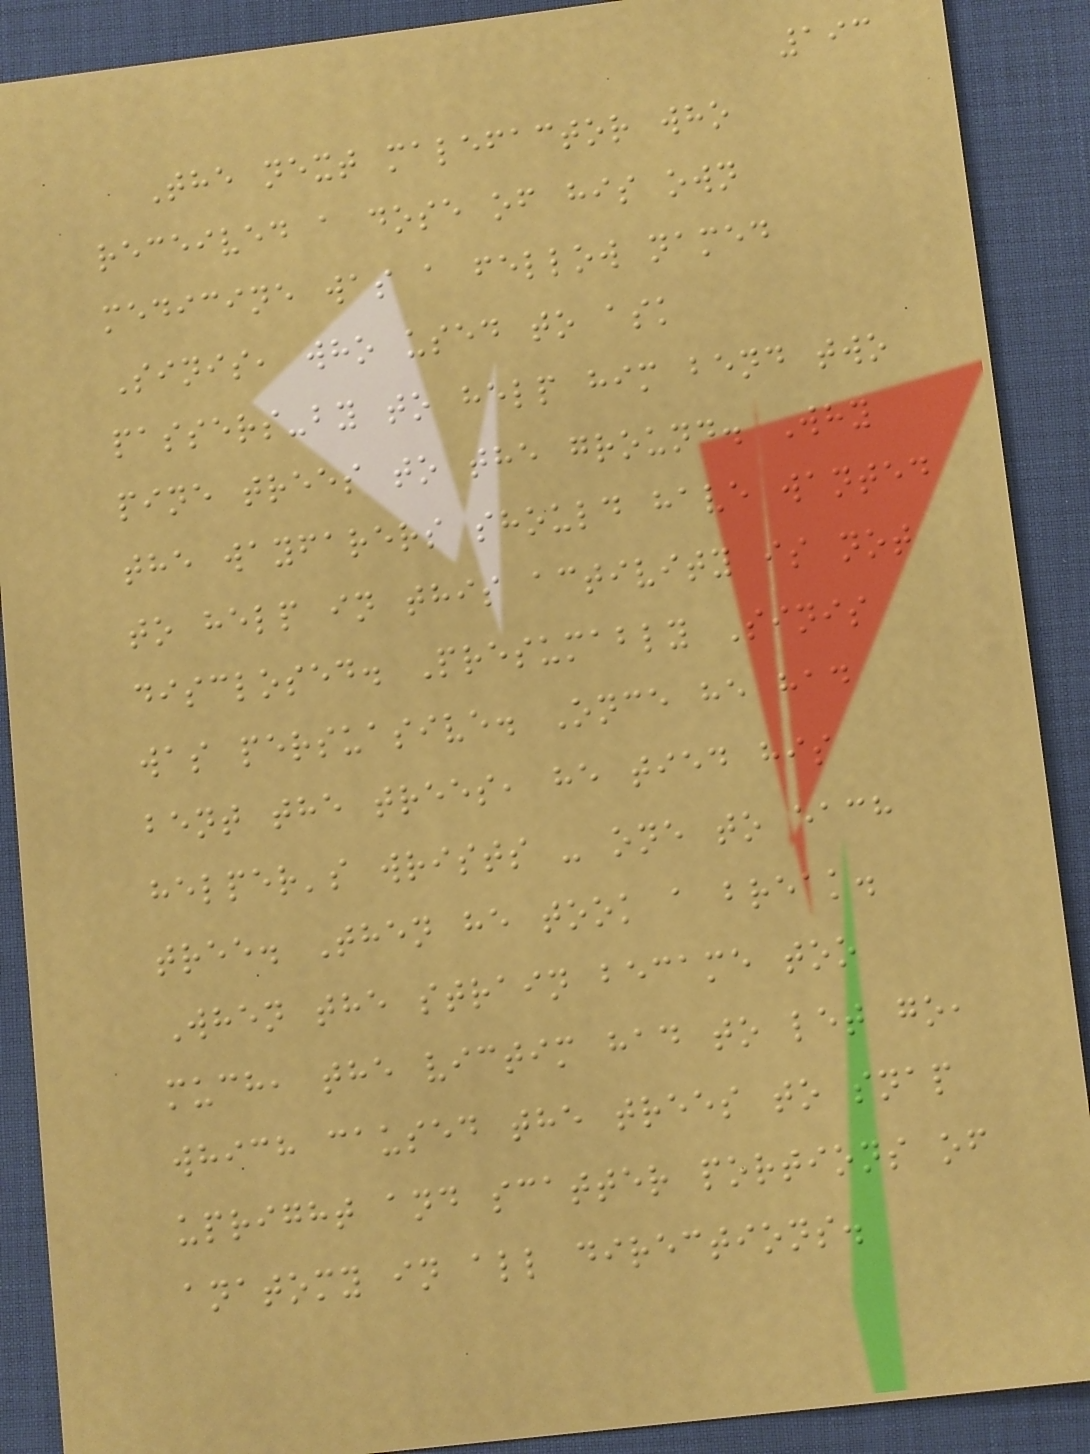193
The next malefactor who
received a dose of his own
medicine was a fellow named
Sinis, who used to ask
passers-by to help him bend two
pine trees to the ground. Why
the wayfarers should have wanted
to help in this activity is not
disclosed. Presumably Sinis
was persuasive. Once he had
bent the trees, he tied his
helper's wrists - one to each
tree. Then he took a break.
When the strain became too
much, the victim had to let go,
which caused the trees to snap
upright and scatter portions of
anatomy in all directions.
